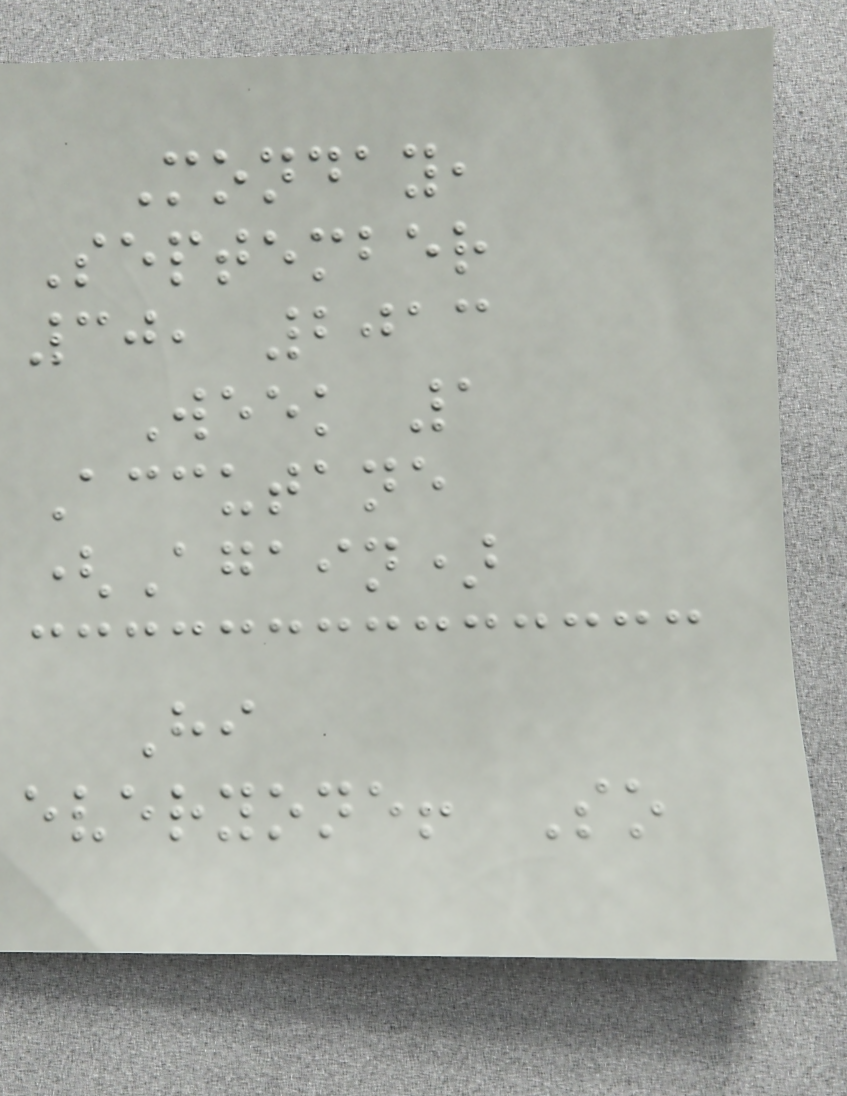Monday,
September
30, 2013
Week 1
Accutane
(Again)
Hi
everyone! So
